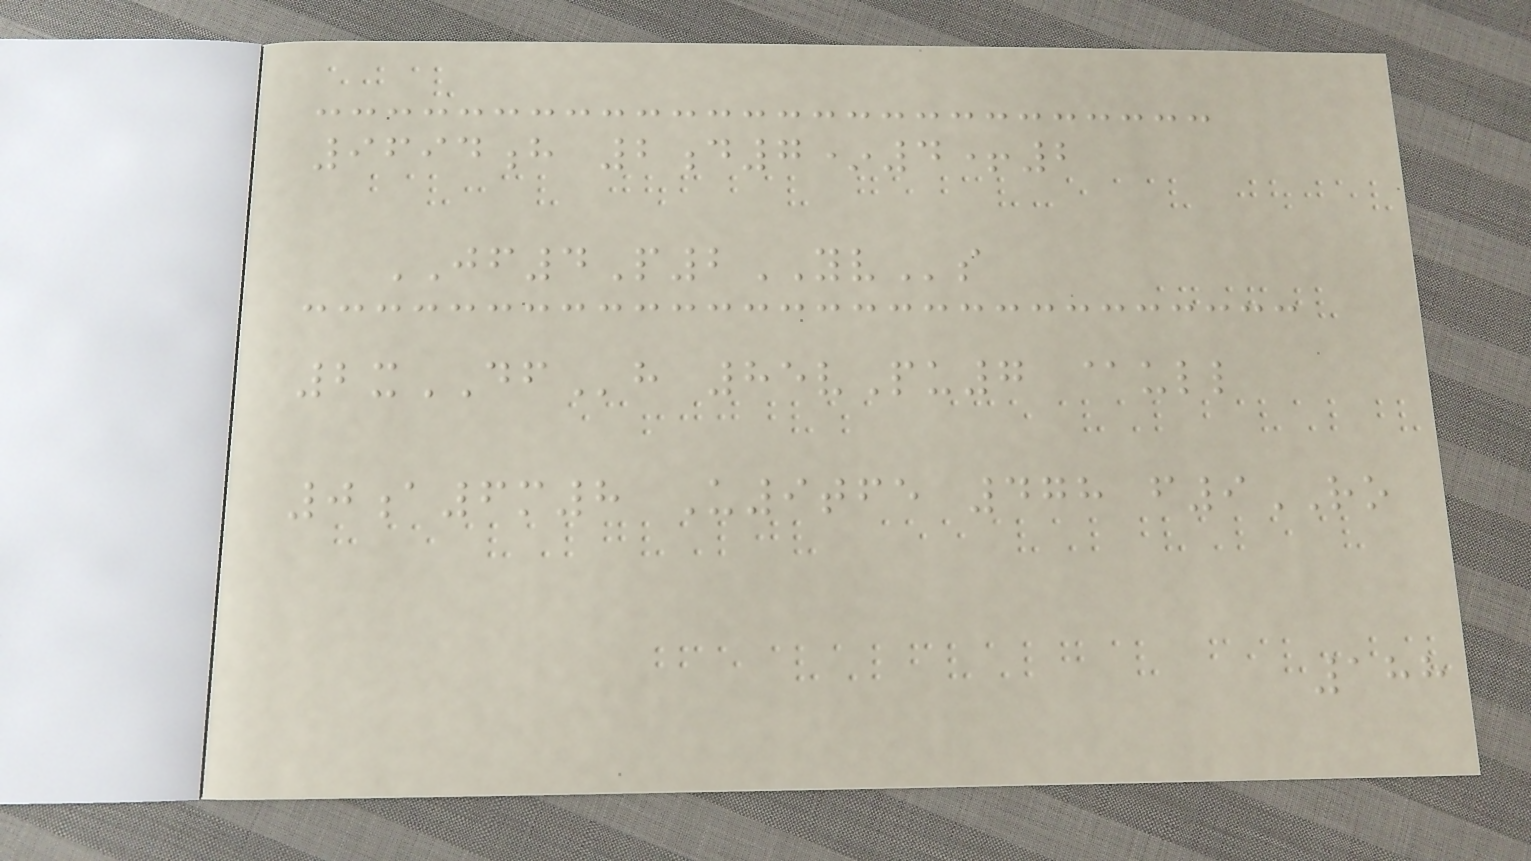9694h 2d7*4+2
JF4P2YVs
2xDFh 85vPu7 @ull
0a6m8 U9tfe 478 f9RO
188
